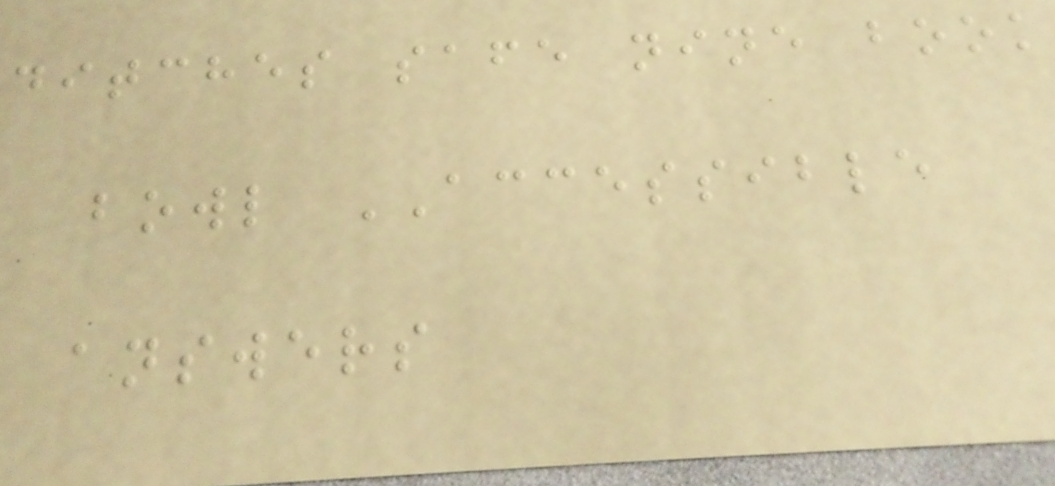ditches safe nine book
bowl ACCESSIBLE
answers
